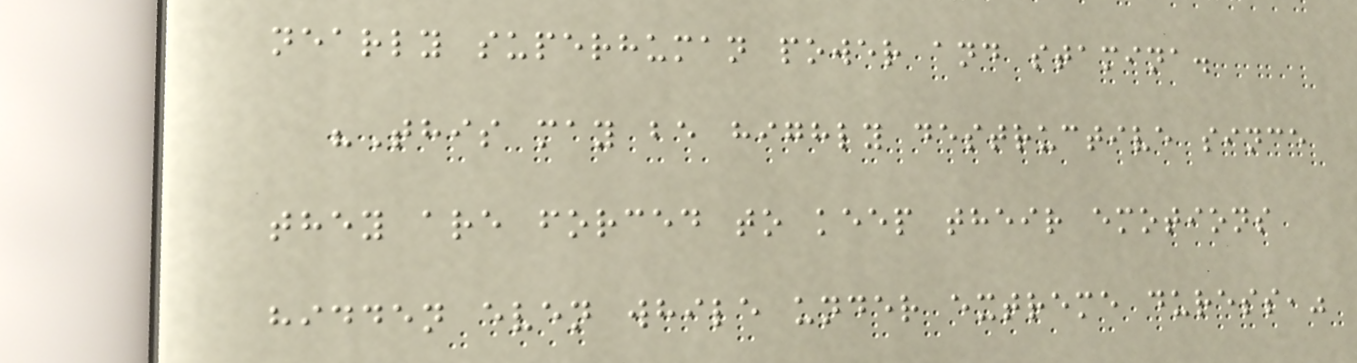nearly superhuman power and stamina.
"This may be highly destructive since
they are forced to keep their emotions
hidden even while under extreme duress,"
